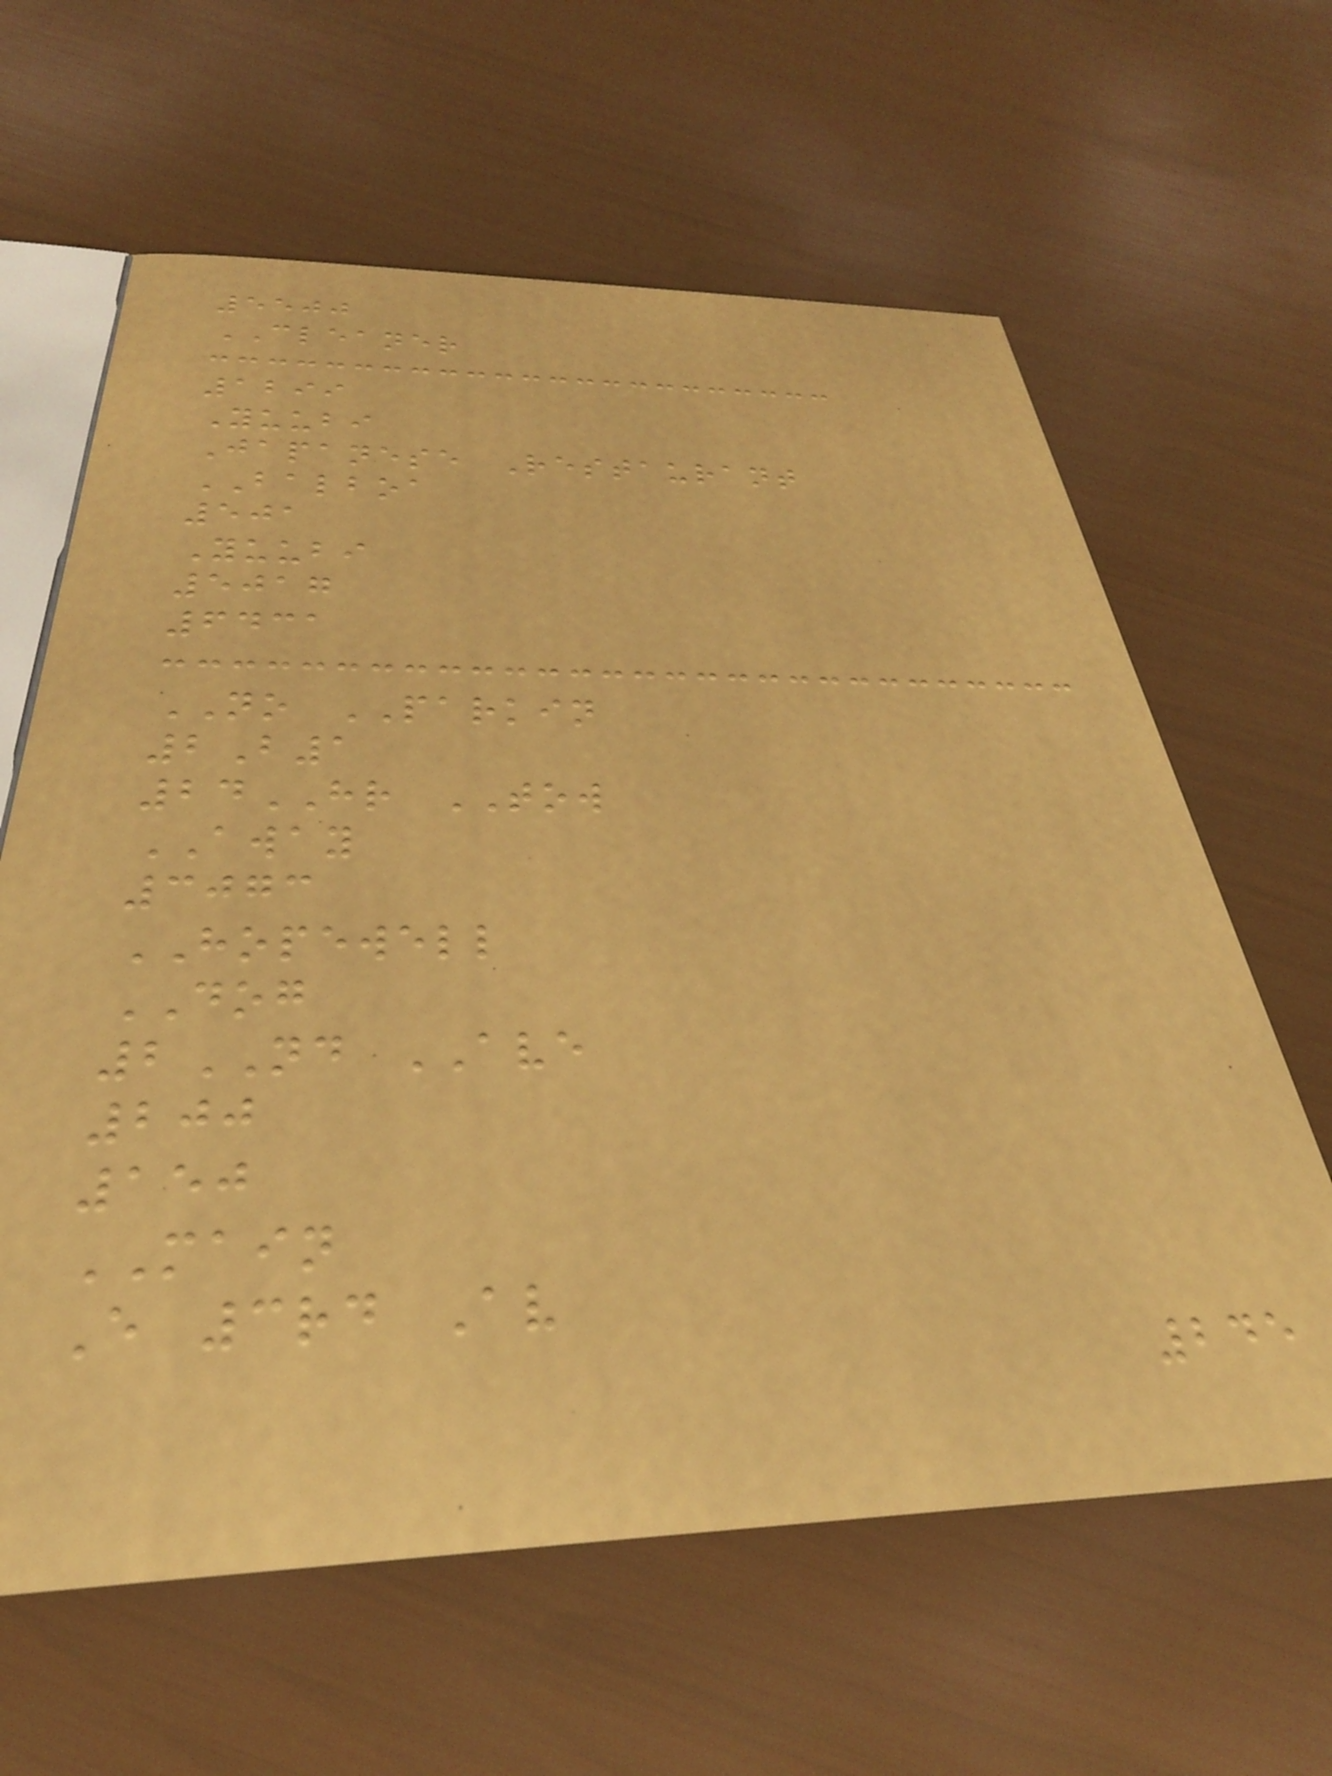5500
CLEANER
1299
Yuubi
Japanese Restaurant
BALBOA
501
Yuubi
5017
6431
NO PARKIN
2B1
24HR TOW
AWAY
3073
HOPEWELL
DOG
2ND AVE
200
150
MAIN
E 3rd Av
245
